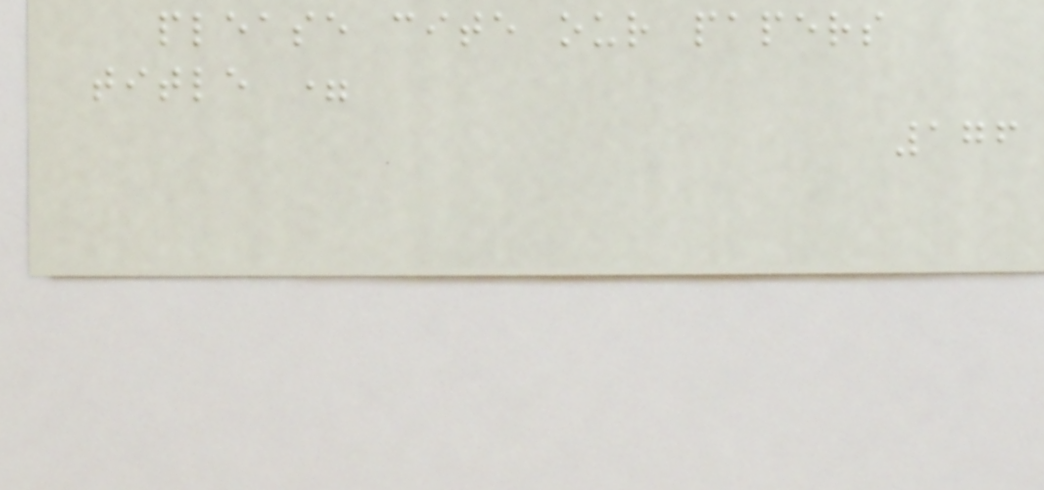please cite our papers
title =
176
